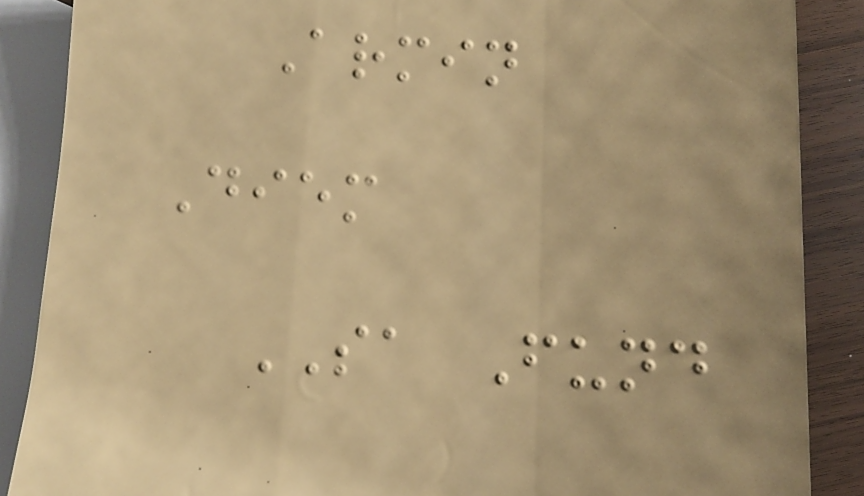Armin
Diem
SA Fund
